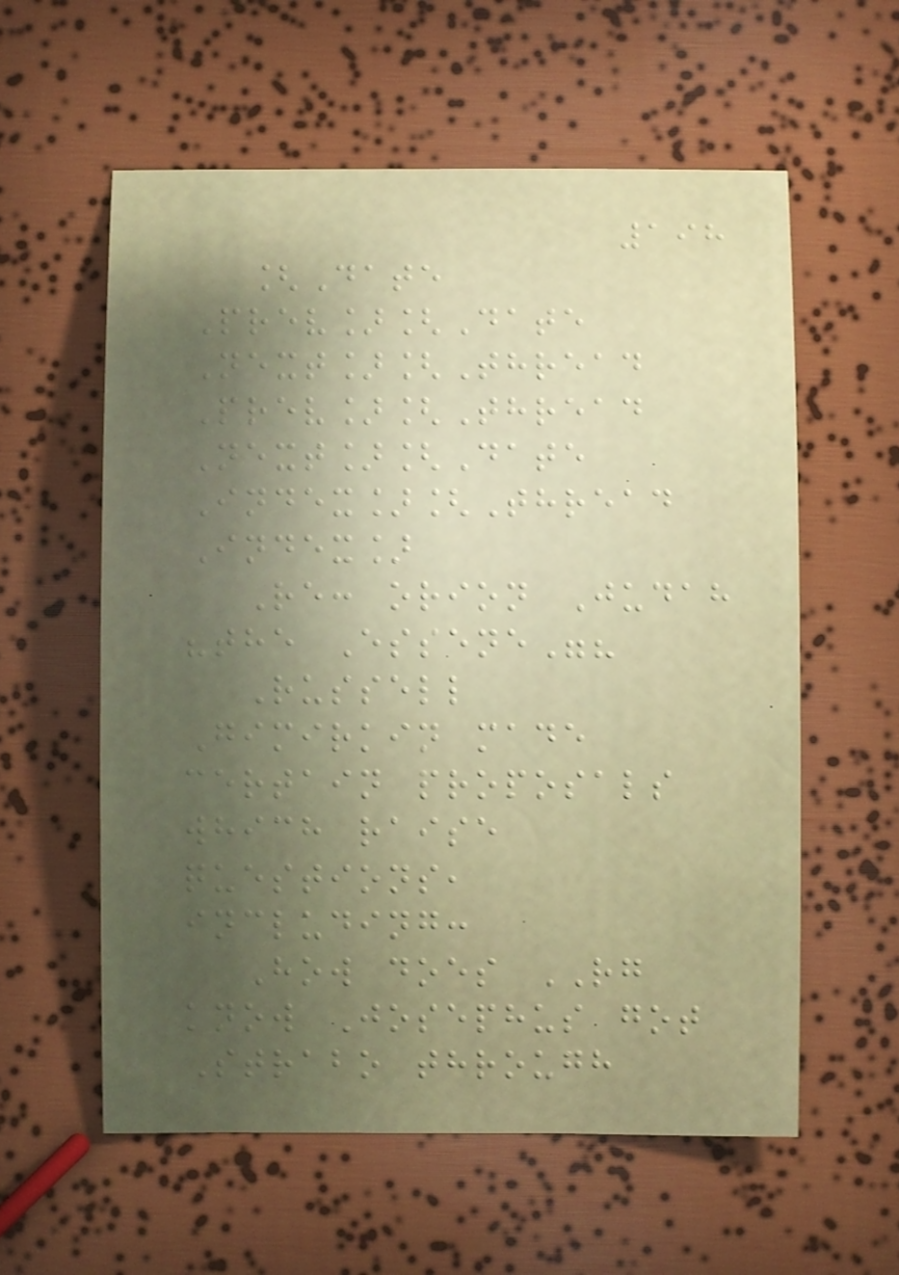198
[Date
Prev][Date
Next][Thread
Prev][Thread
Next][Date
Index][Thread
Index]
Re: orion Judah
"the Essene"?
Russell
Gimirkin made
certain proposals
which raise
questions,
including:
How does RG
know Josephus got
Strabo through
